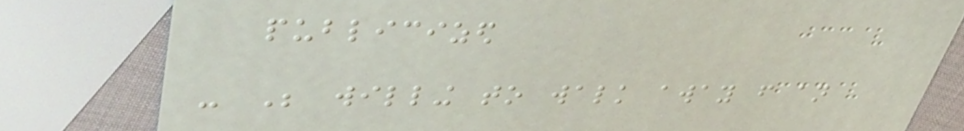publicized
- Be willing to walk away from an
